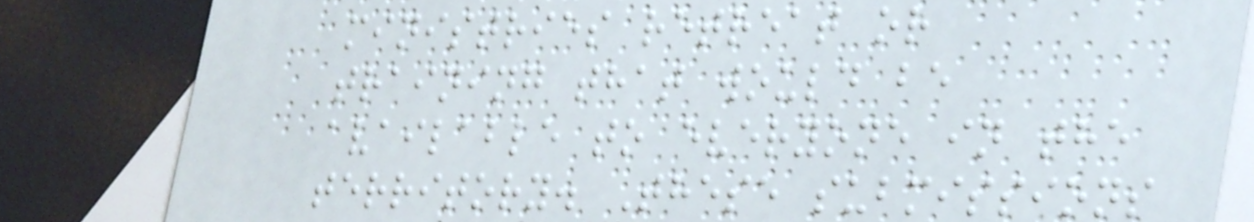ministries retreat or
training that would be
available to everyone in the
territory. These submissions
